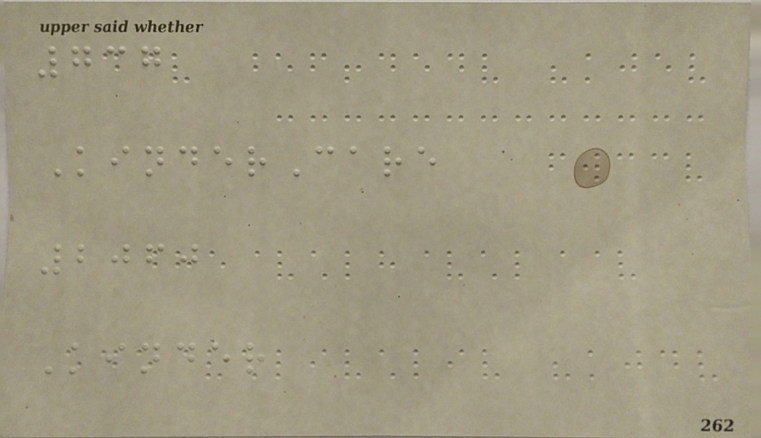737
KinderCare
2060
Kinder
